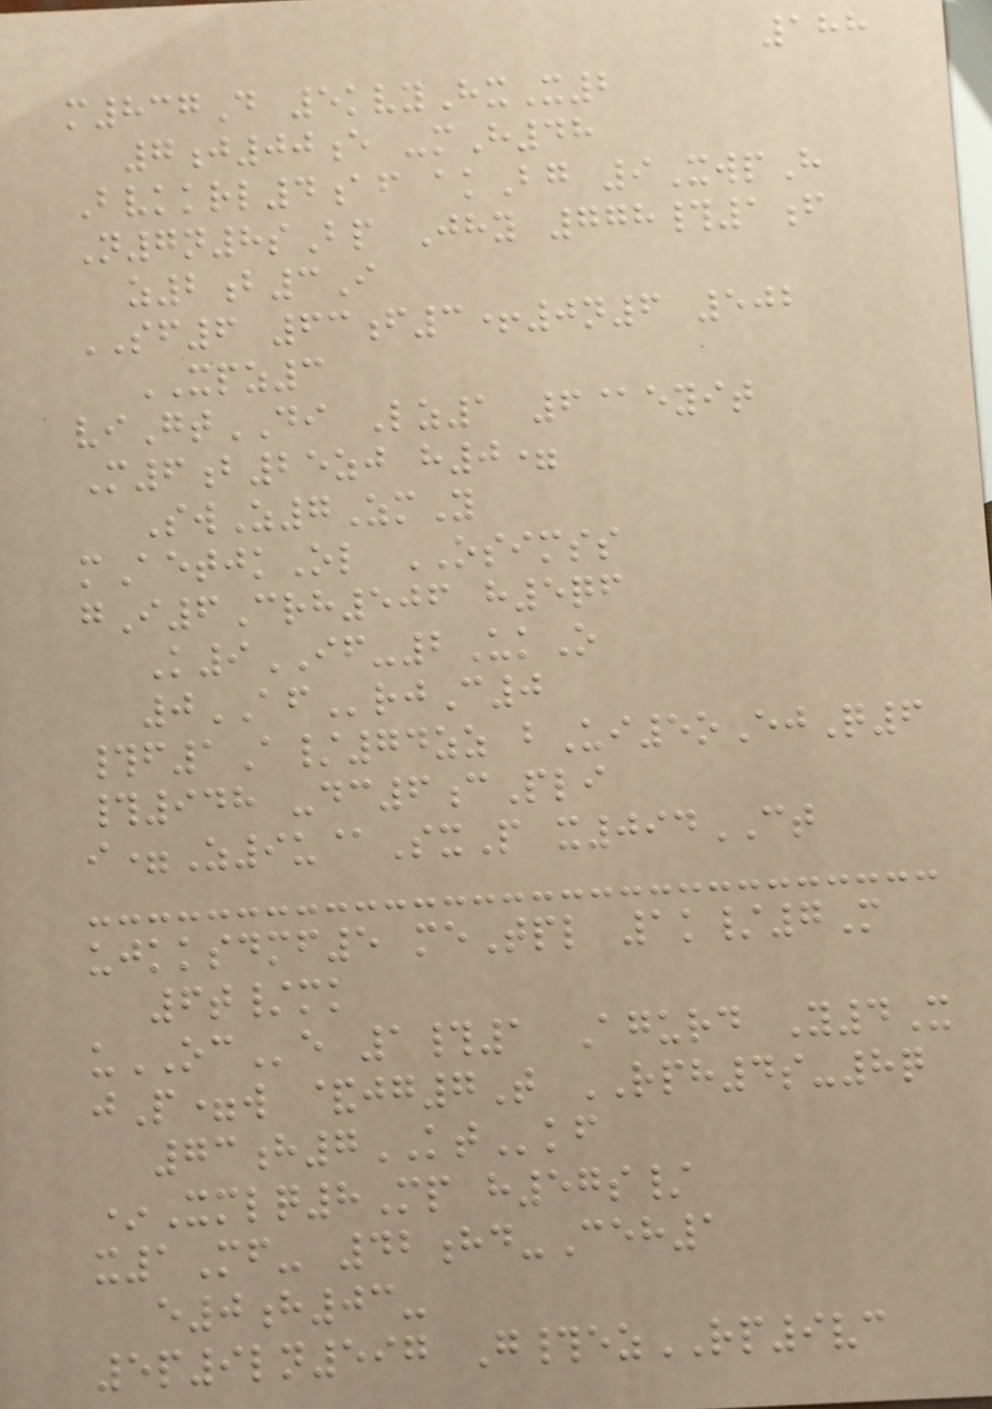188
m837D 5kvyHxX2
7j00e -mH48
Bvkkrl4af akBg 9XwpH
N7n8sBp Jhy 778#1f
z2b3I
SF6 63f3+0n6 502
XPZ3
viGtDI Lz1 6@eyit
M6b25zj h0=
SwZ7ZmY
mAetjkOl OSIMSS
gI6Crh506 h5qf
K9IF-2UkO
0AFrjC0
#f1A/74zz bUi5oEjQ6
#948 -dc6cPli
i=Z9u@SxP x094CT
ujkksdmf5 meTpl 1k/7M
6t/mk
uOCe 1#1 Agurd Y4X
jP=w &jg7T RPH4s-8q
73h7KTkf
*Xmlq8Mp h57s/
x1Mf- 42hd-Ceh1
e0h03-
5p9ln597 G#ezRP9vc
